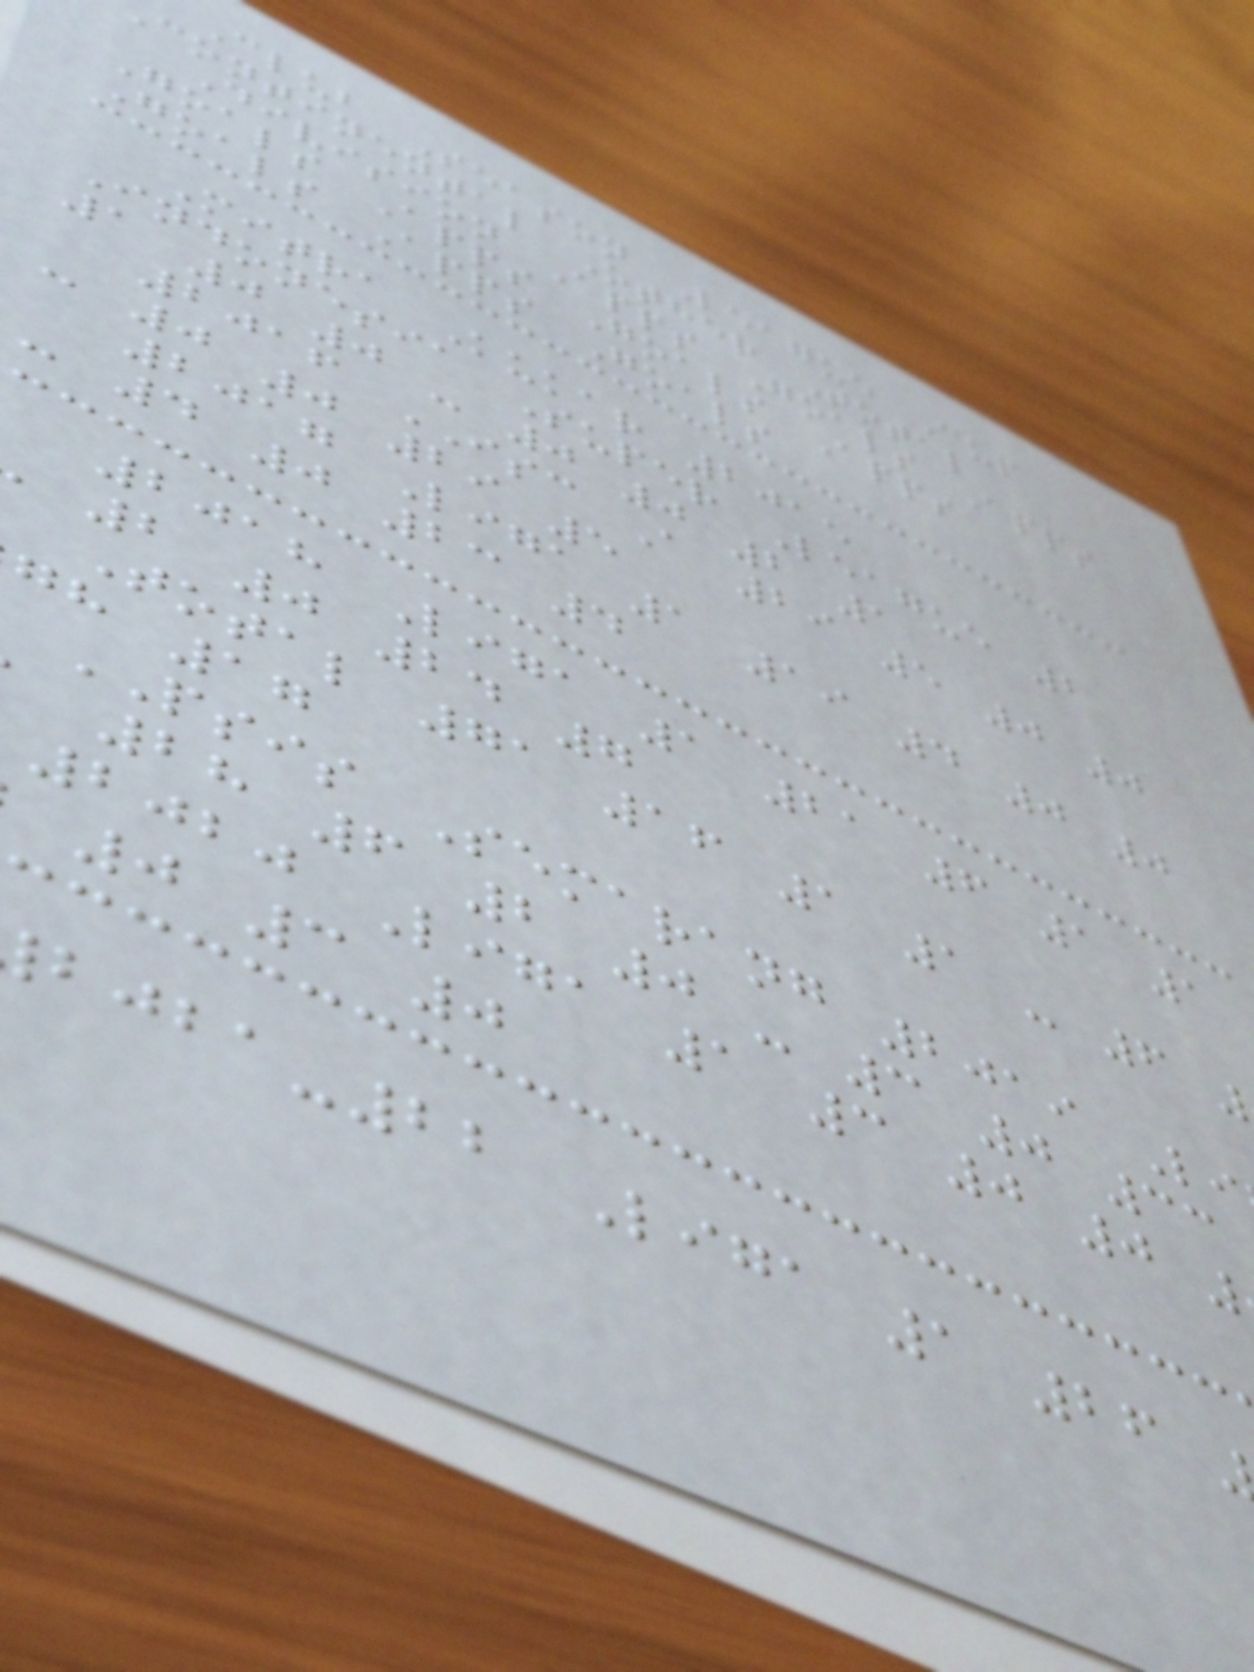Club Season League Cup
continental Other Total
Division Apps Goals Apps
Goals Apps Goals Apps
Goals Apps Goals
Mitra Kukar 2015
Indonesia Super League 2
1 0 0 - 0 0 2 1
2016 ISC A 29 5 0 0
- 0 0 29 5
2017 Liga 1 19 4 0 0
- 4 0 23 4
2018 Liga 1 21 6 1 1
2 0 24 7
Total 71 16 1 1 - 6
gh 17
PSIS Semarang 2019 Li
28 6 2 0 - 3 0 33
2020 Liga 1 3 0 0
0 3 0
-22 Liga 1 26
